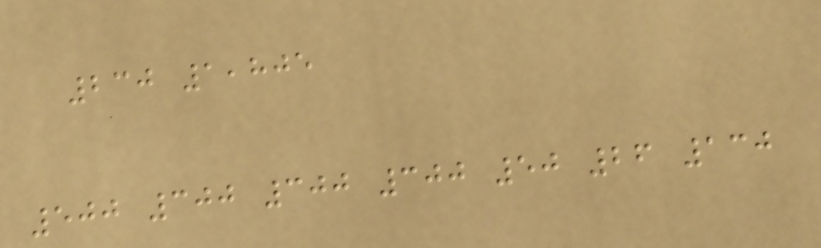230 1,805
500 300 300 300 50 26 130
